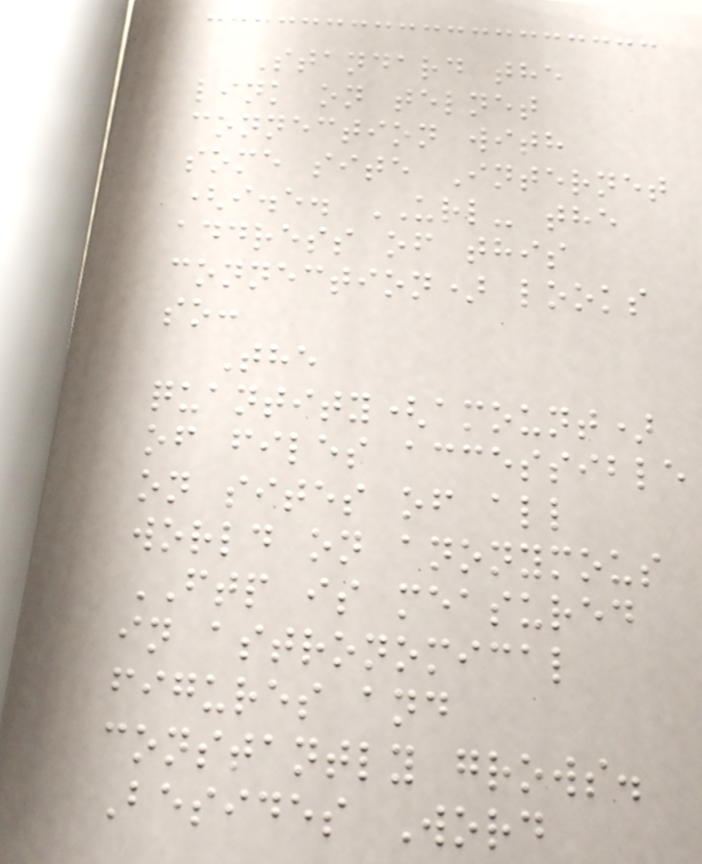Standard the
link on telnet
connection with
some site Internet
(i.e. URL- the
address of this
connection) looks
so:
The
quantity(amount)
of files accessible
on sites of all
world on anonymous
FTP is measured
in astronomical
figures and
constantly grows.
Besides Word
